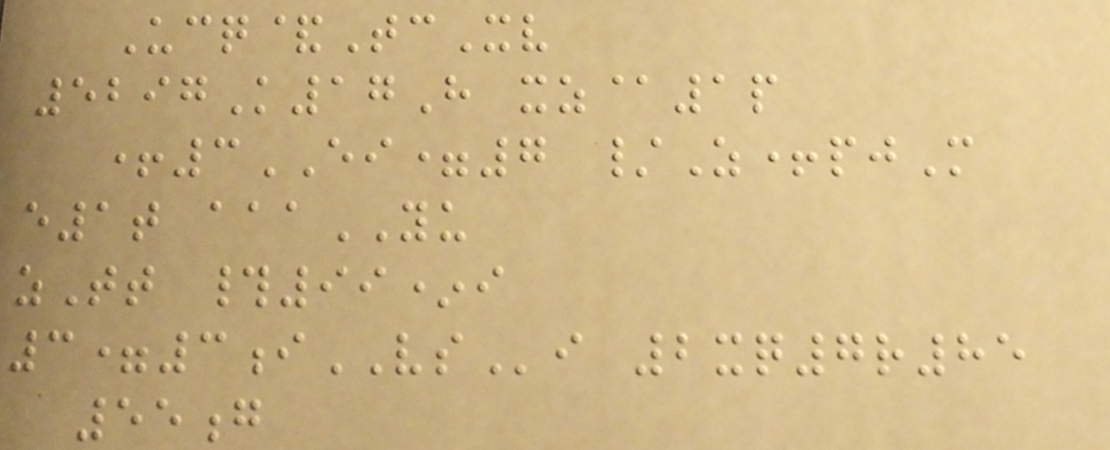Ucq&TcXv
5297K17H xz@1p
+3EI=7 /Z+pjM
e1t aaaYU
zTt #99*i
3=3iVSi 2xq7r85
55g
